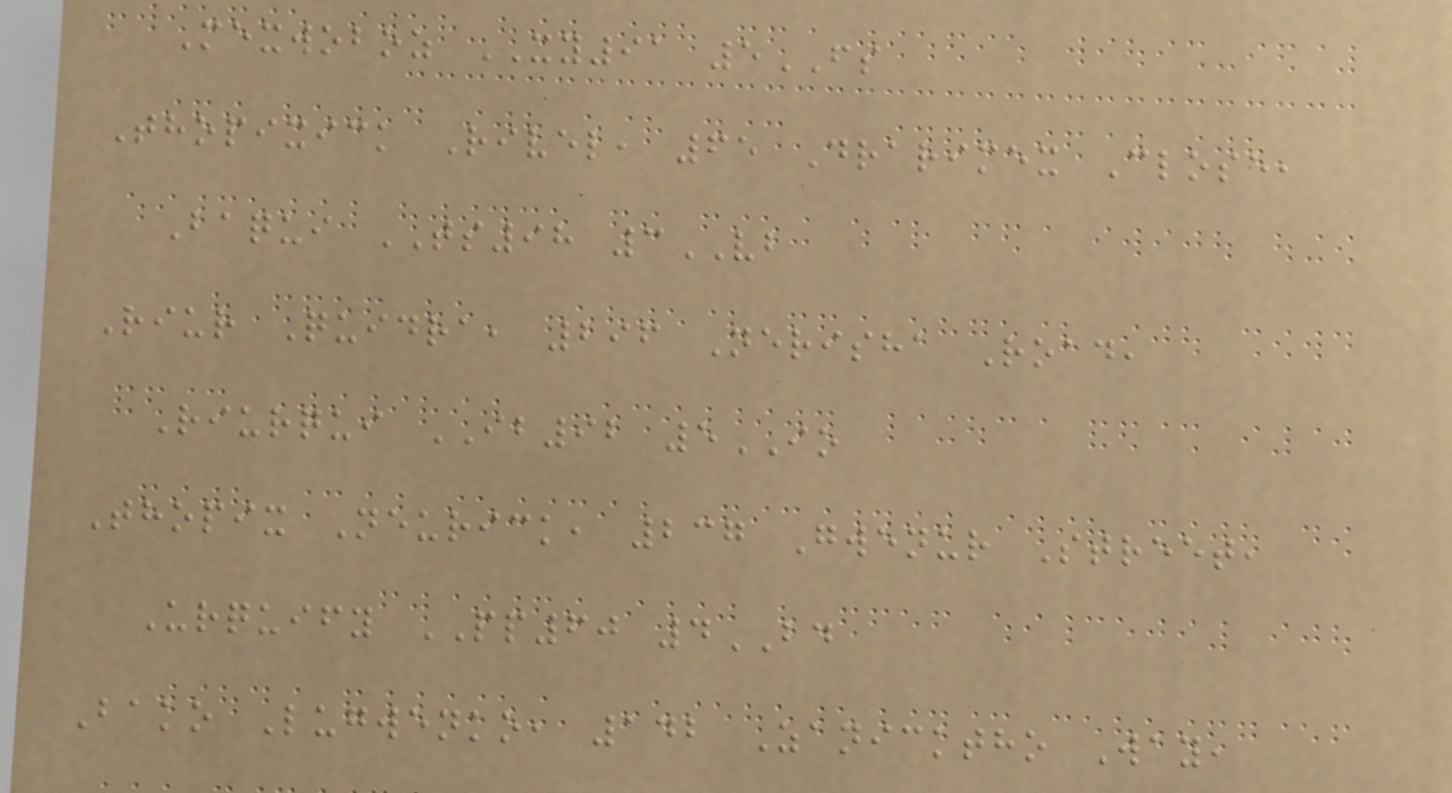Mexwoboz XY91 5FS
Thopixick Rivel, 65 Drarimex Close,
Baqui TS98 3VB
Riur Quidra, 296 Nerisha Road,
Riurqui IB92 5IO
Thopix Neurick, 237 Gwenur Street,
Urquify PP60 4BD
Bako Lugwenko, 142 Zanicktho Way,
